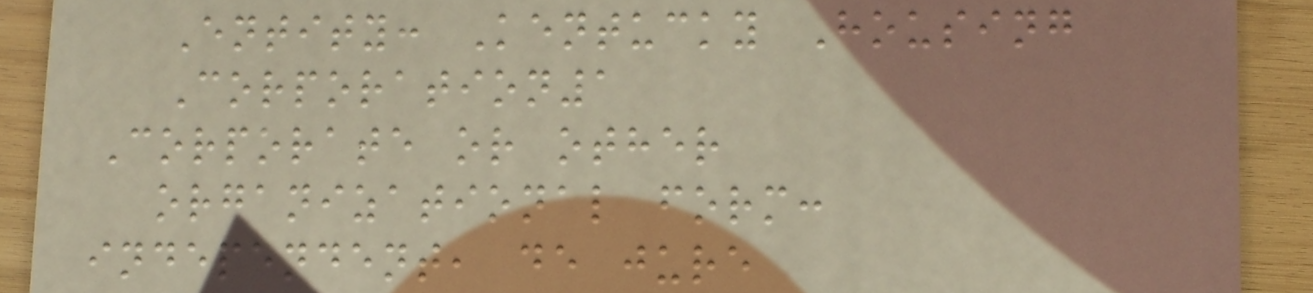Entity: Kentucky Housing
Corporation1
Corporate or other
organizational form:
independent, de jure
